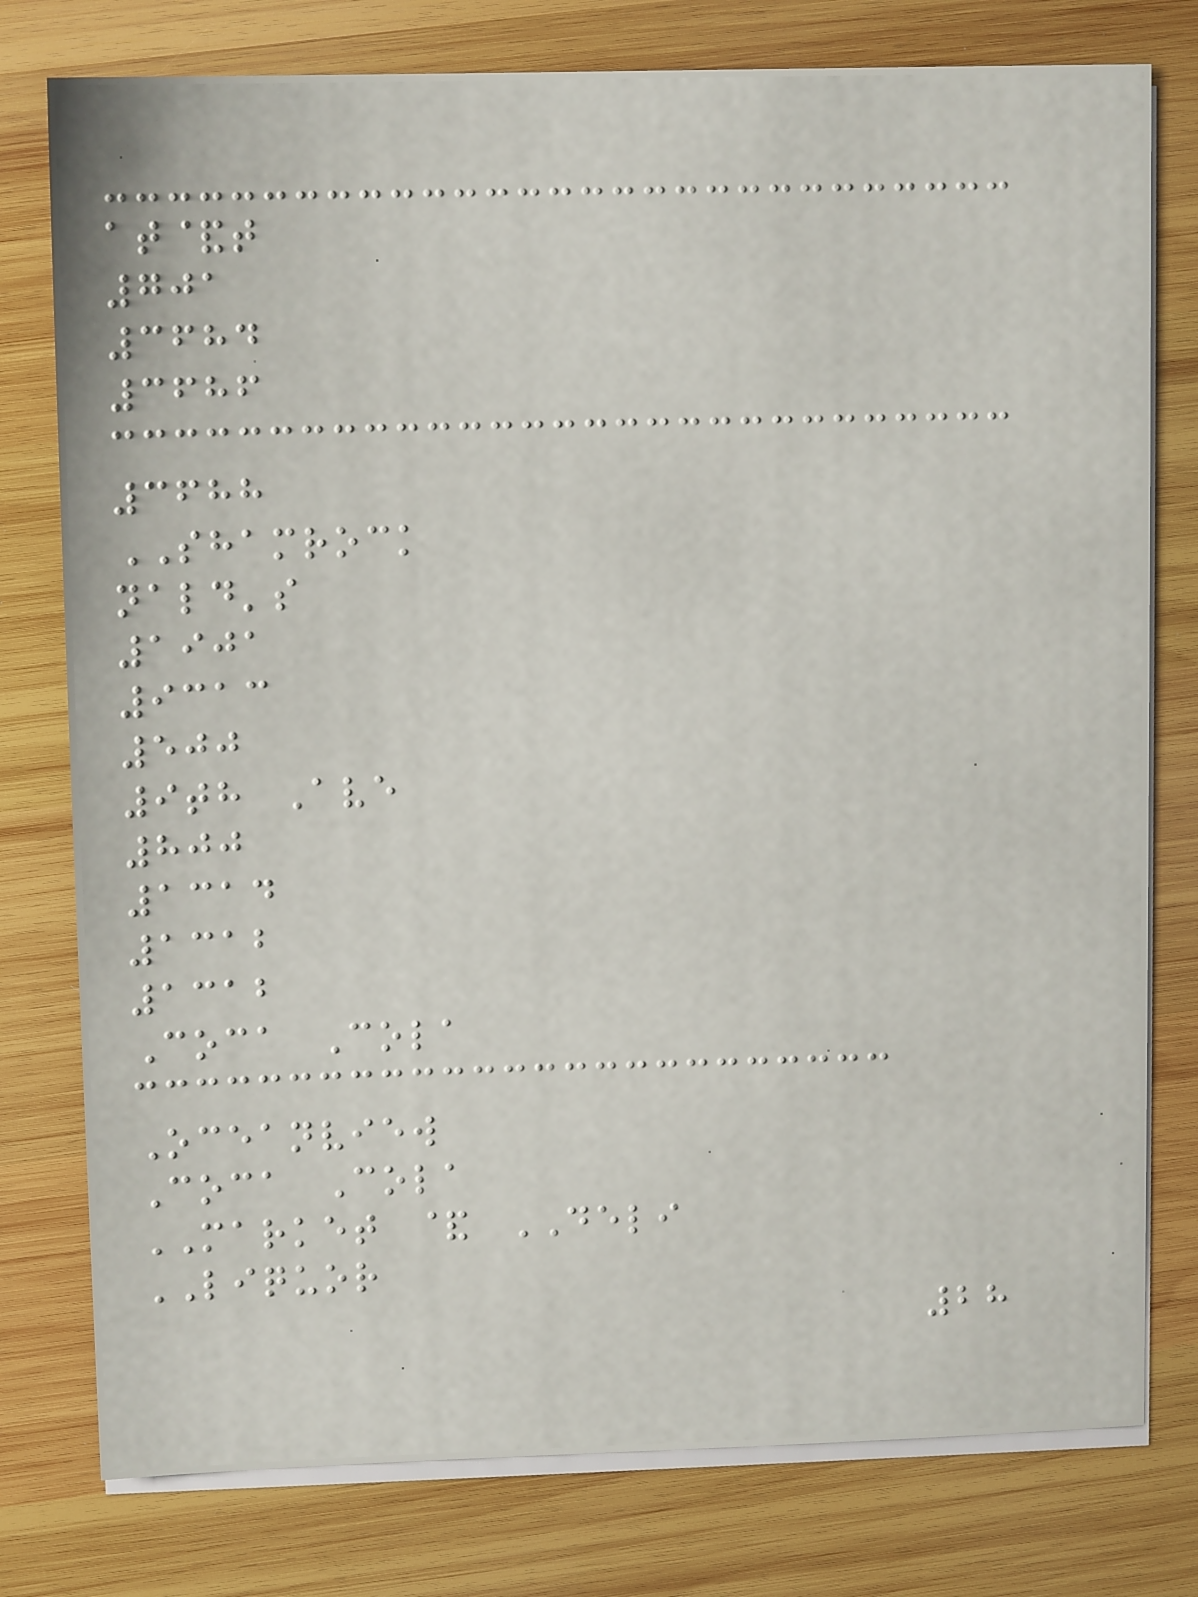at&t
701
3684
3686
3688
SHAMROCK
nald's
1901
9313
500
9th Ave
800
1314
1312
1312
Coca Cola
Oceanview
Coca Cola
MARKET & DELI
LIQUOR
28
